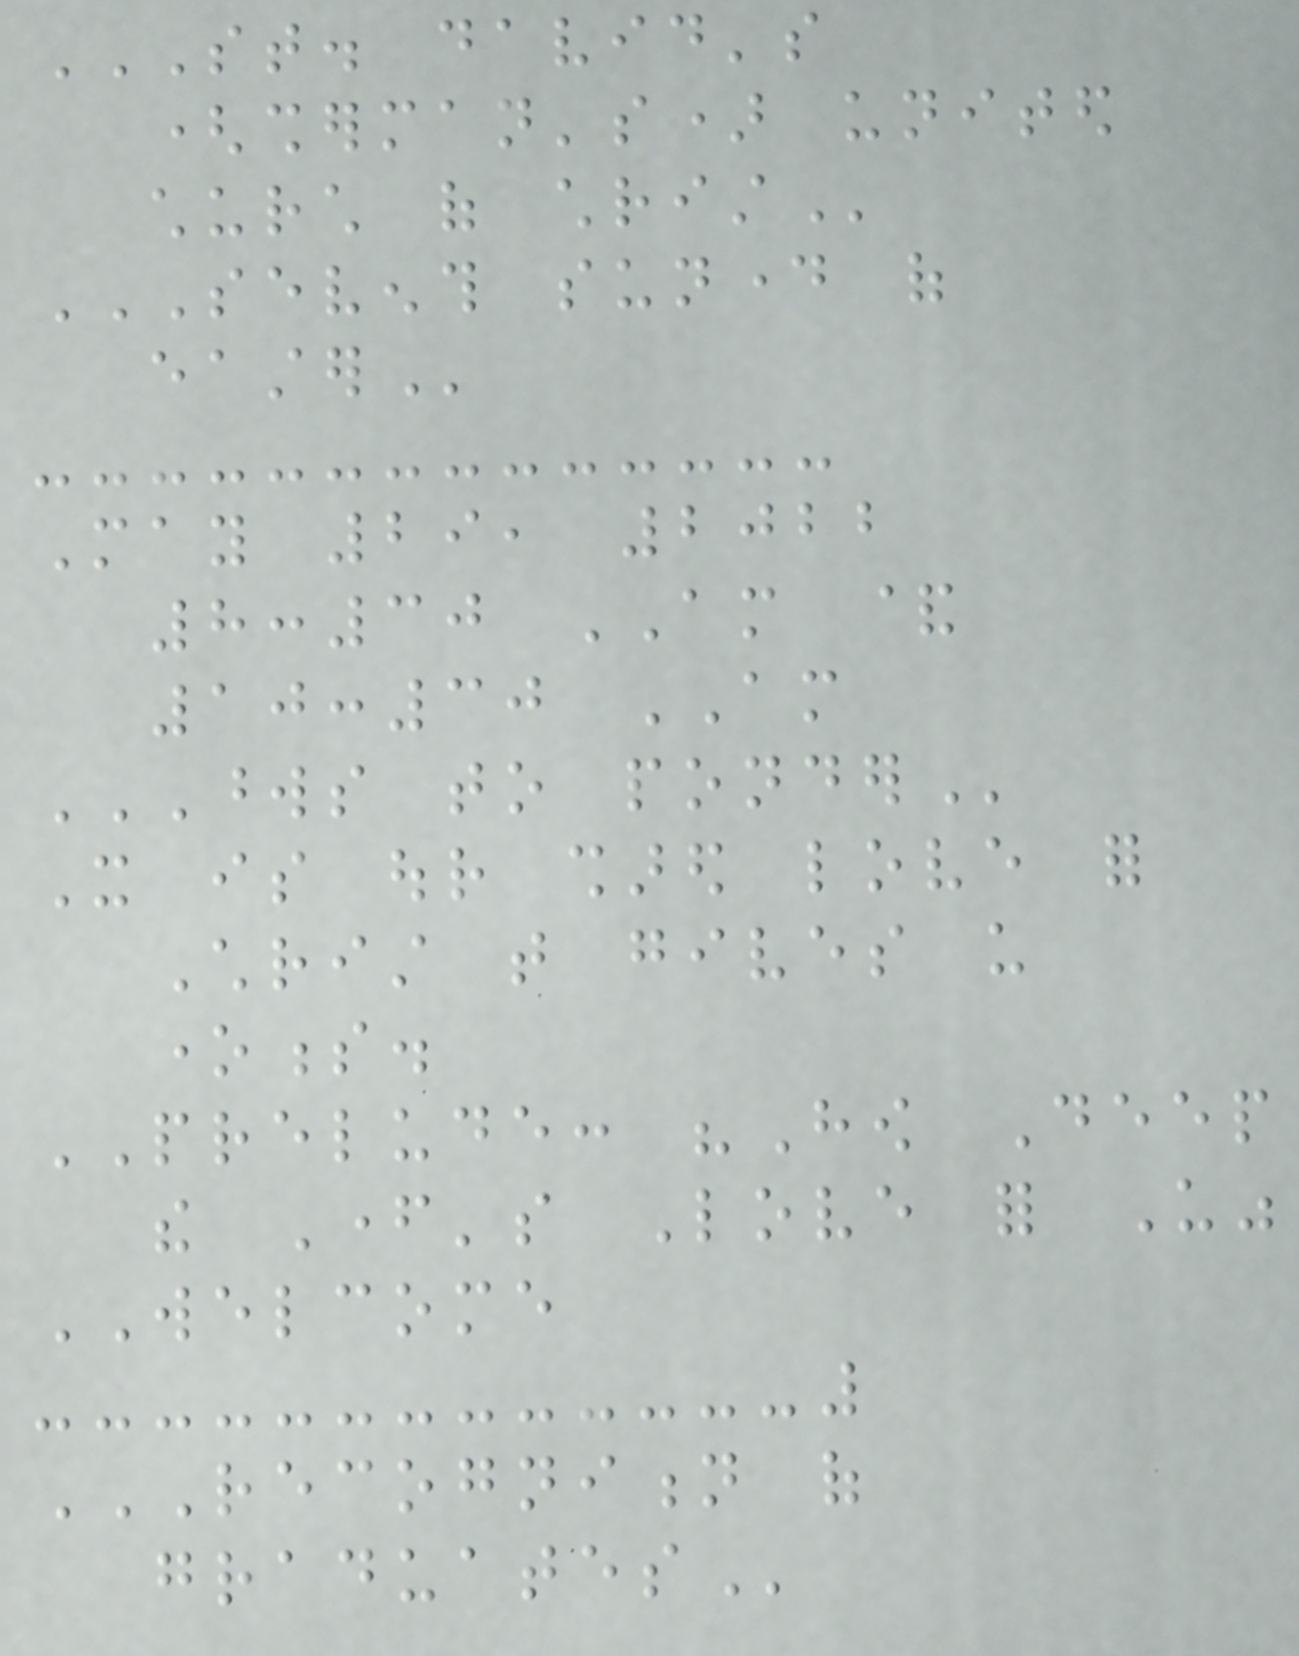ST. DAVID'S
(SHERMAN'S) UNITED
CHURCH OF CHRIST
SEVENTH SUNDAY OF
EASTER
May 29, 2022
8:30 AM &
10:30 AM
WORDS TO PONDER
It is our shared love for
Christ that gives us
oneness.
PRELUDE: "How Deep
the Father's Love for Us"
WELCOME
RECOGNITION OF
GRADUATES
